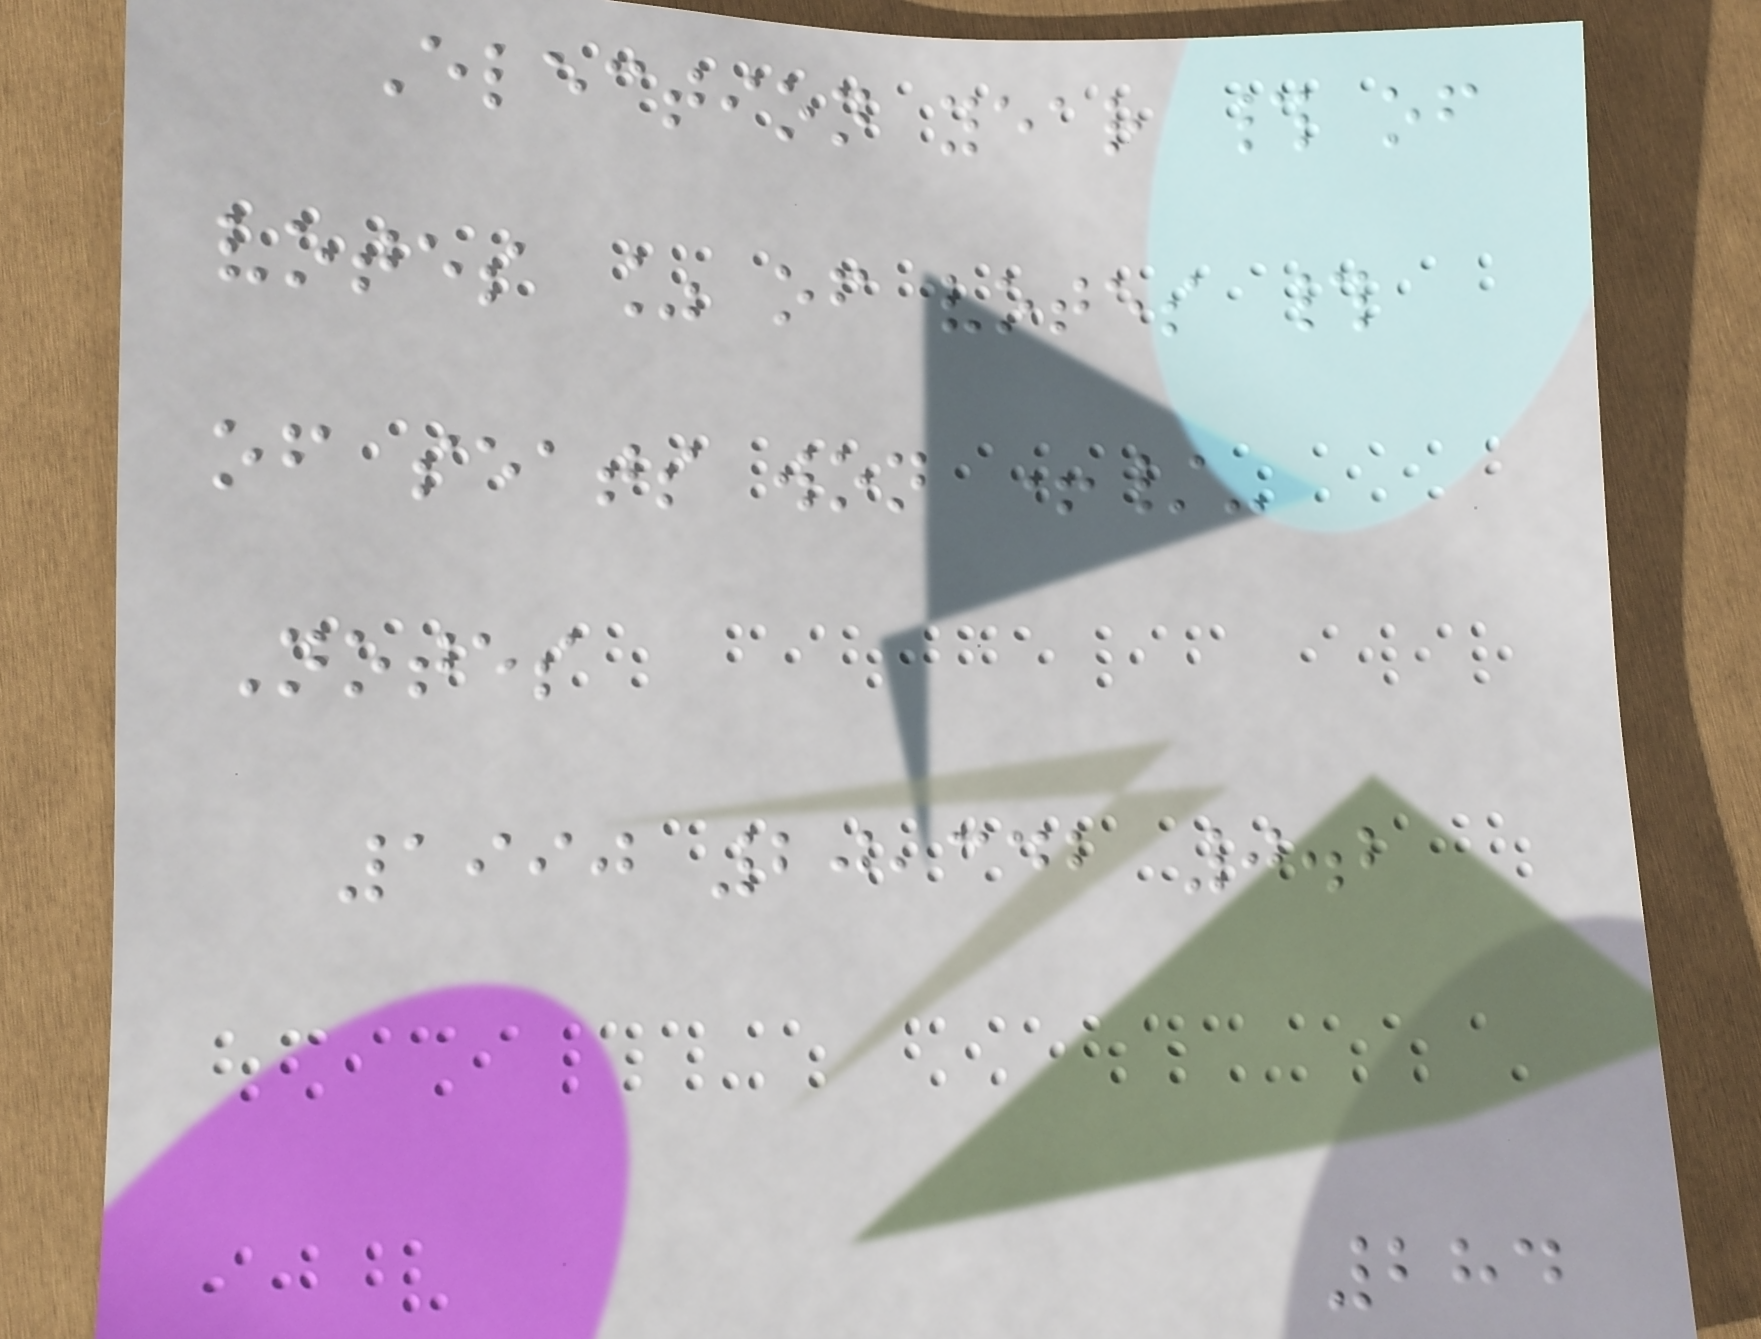Election year # of
votes % of votes #
of seats won +/-
Notes
1990 20,342 0.2
284
